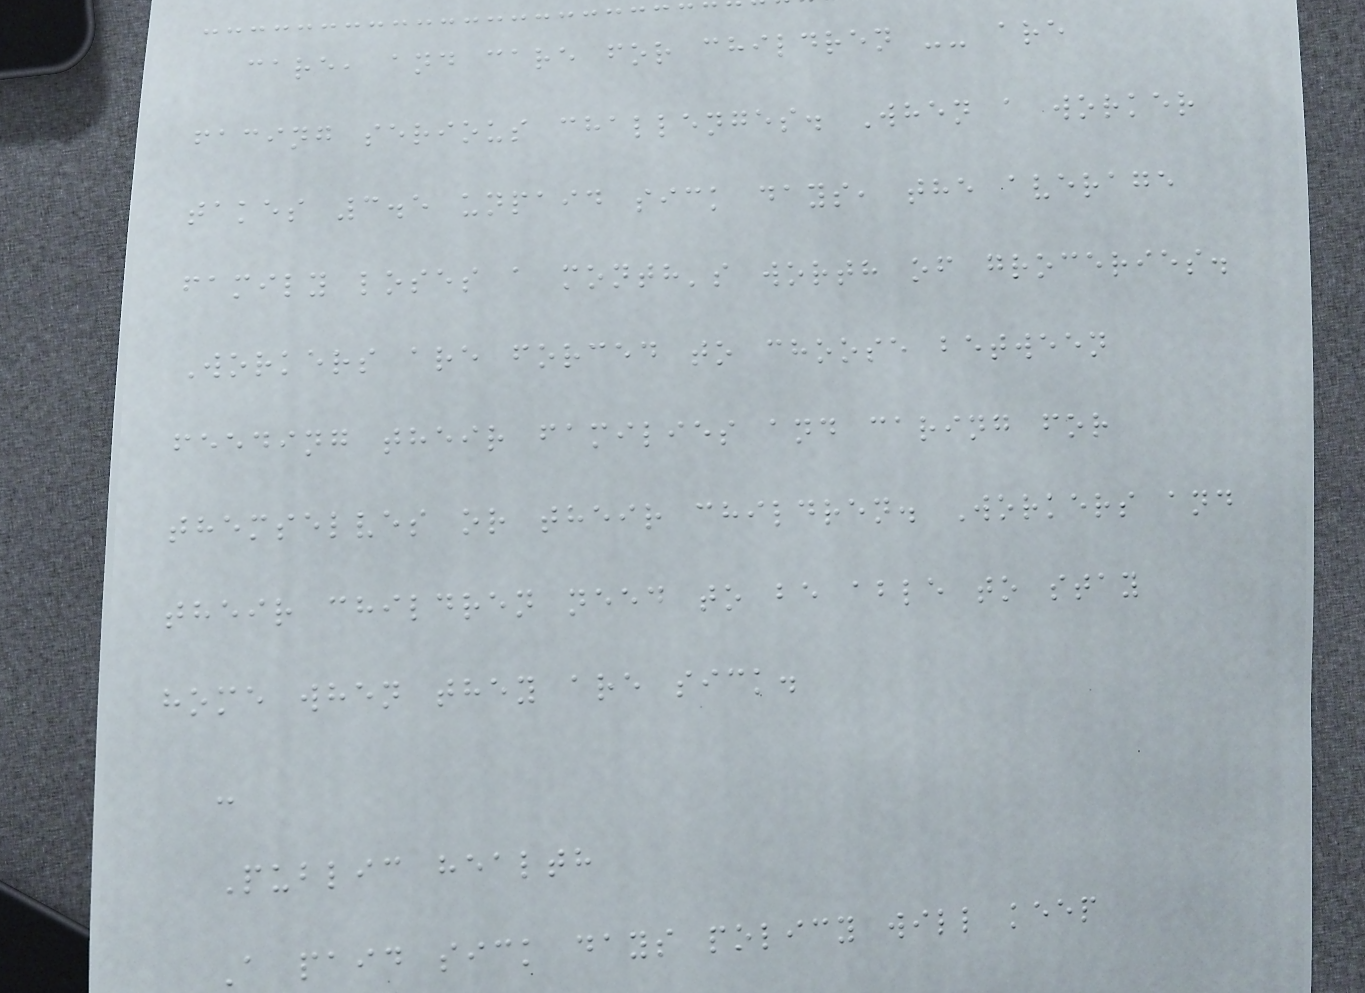care, and care for children -- are
facing serious challenges. When a worker
takes 3.5 unpaid sick days, the average
family loses a month's worth of groceries.
Workers are forced to choose between
feeding their families and caring for
themselves or their children. Workers and
their children need to be able to stay
home when they are sick.
-
Public health
A paid sick days policy will keep
